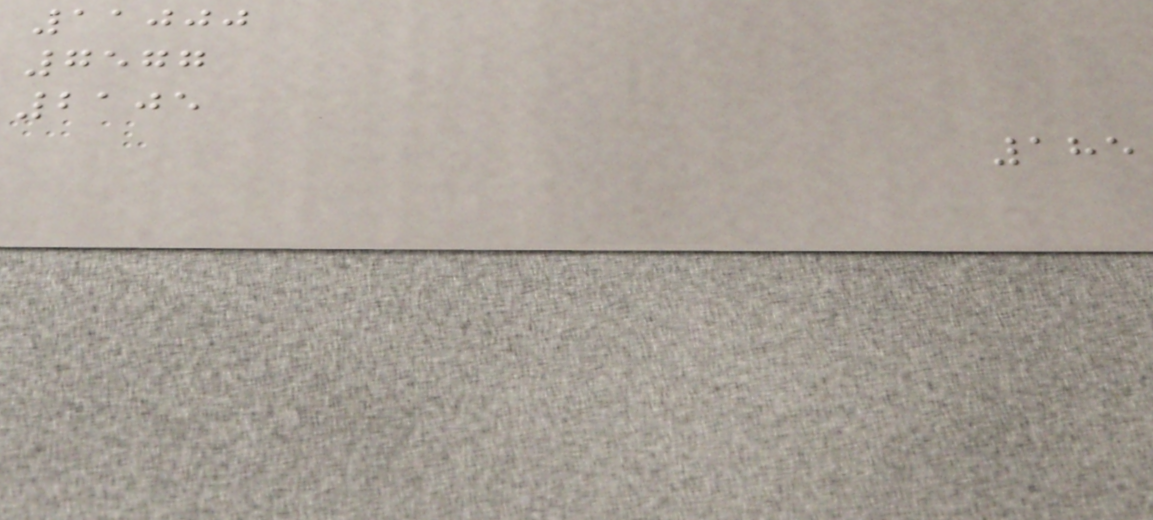11000
7577
2105
185
